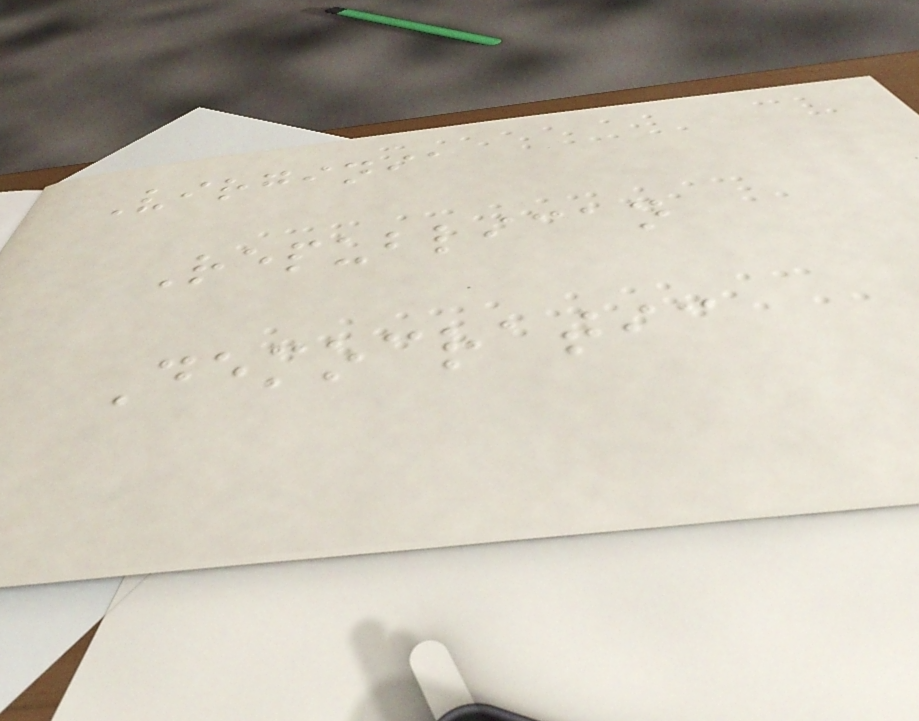Virginia
Republican
Democratic
